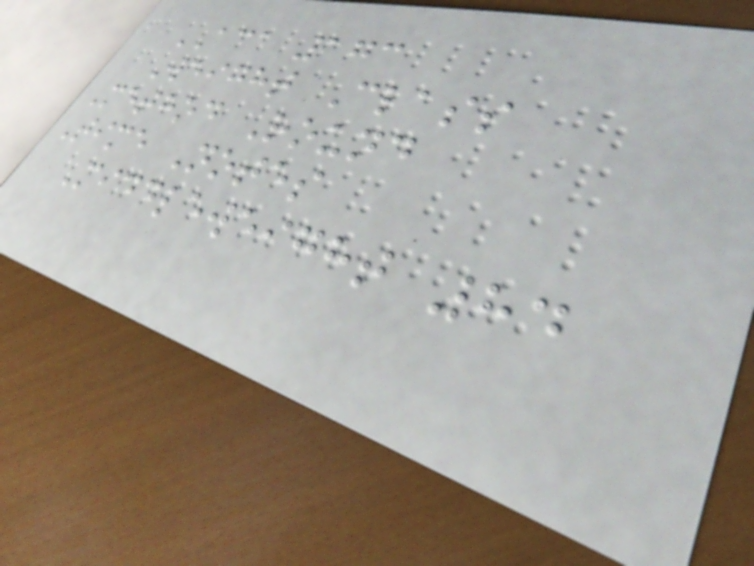ACA 173
Weight Class
Method Round
Time Notes
Middleweight 84
